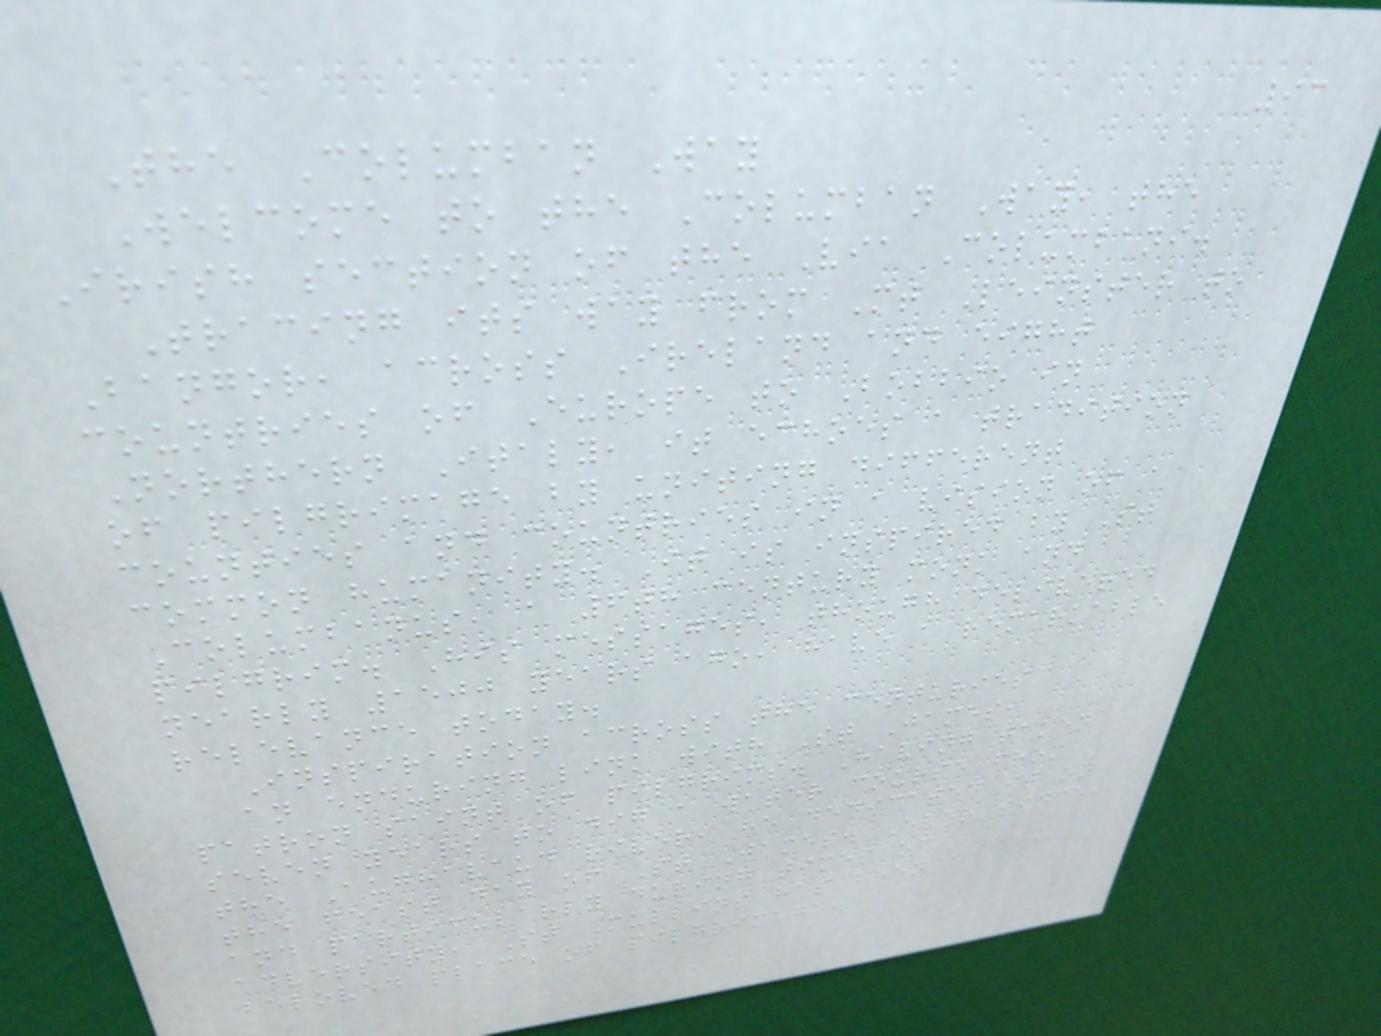93
The Columban Way
Welcome to the Columban Way, the
Irish section of the Via Columbani.
Tracing its way from Mt Leinster to
Bangor, across Ireland and eight
countries of Europe to Bobbio in
Northern Italy, it echoes a tradition
of pilgrimage by uniting different
counties and countries in a vision of a
common humanity. It is inspired by St
Columbanus, a 6th century monk and
pilgrim. His messages, though delivered
nearly 1500 years ago, have a remarkable
relevance today.
Inspiration across the centuries
an enduring link with St James,
patron saint of pilgrims. Having taken
seven years to dig a water course from
the Aughavaud river, he dedicated it on
the feast day of St James. Ever since,
and particularly during times of
adversity, St Mullins has been a
beloved place of pilgrimage.
